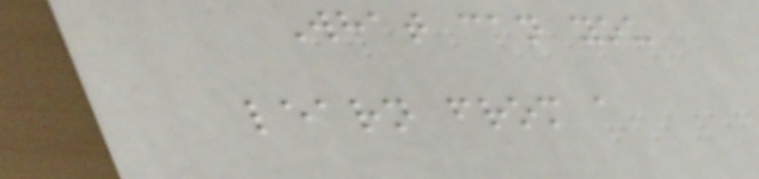What can you
learn from a
